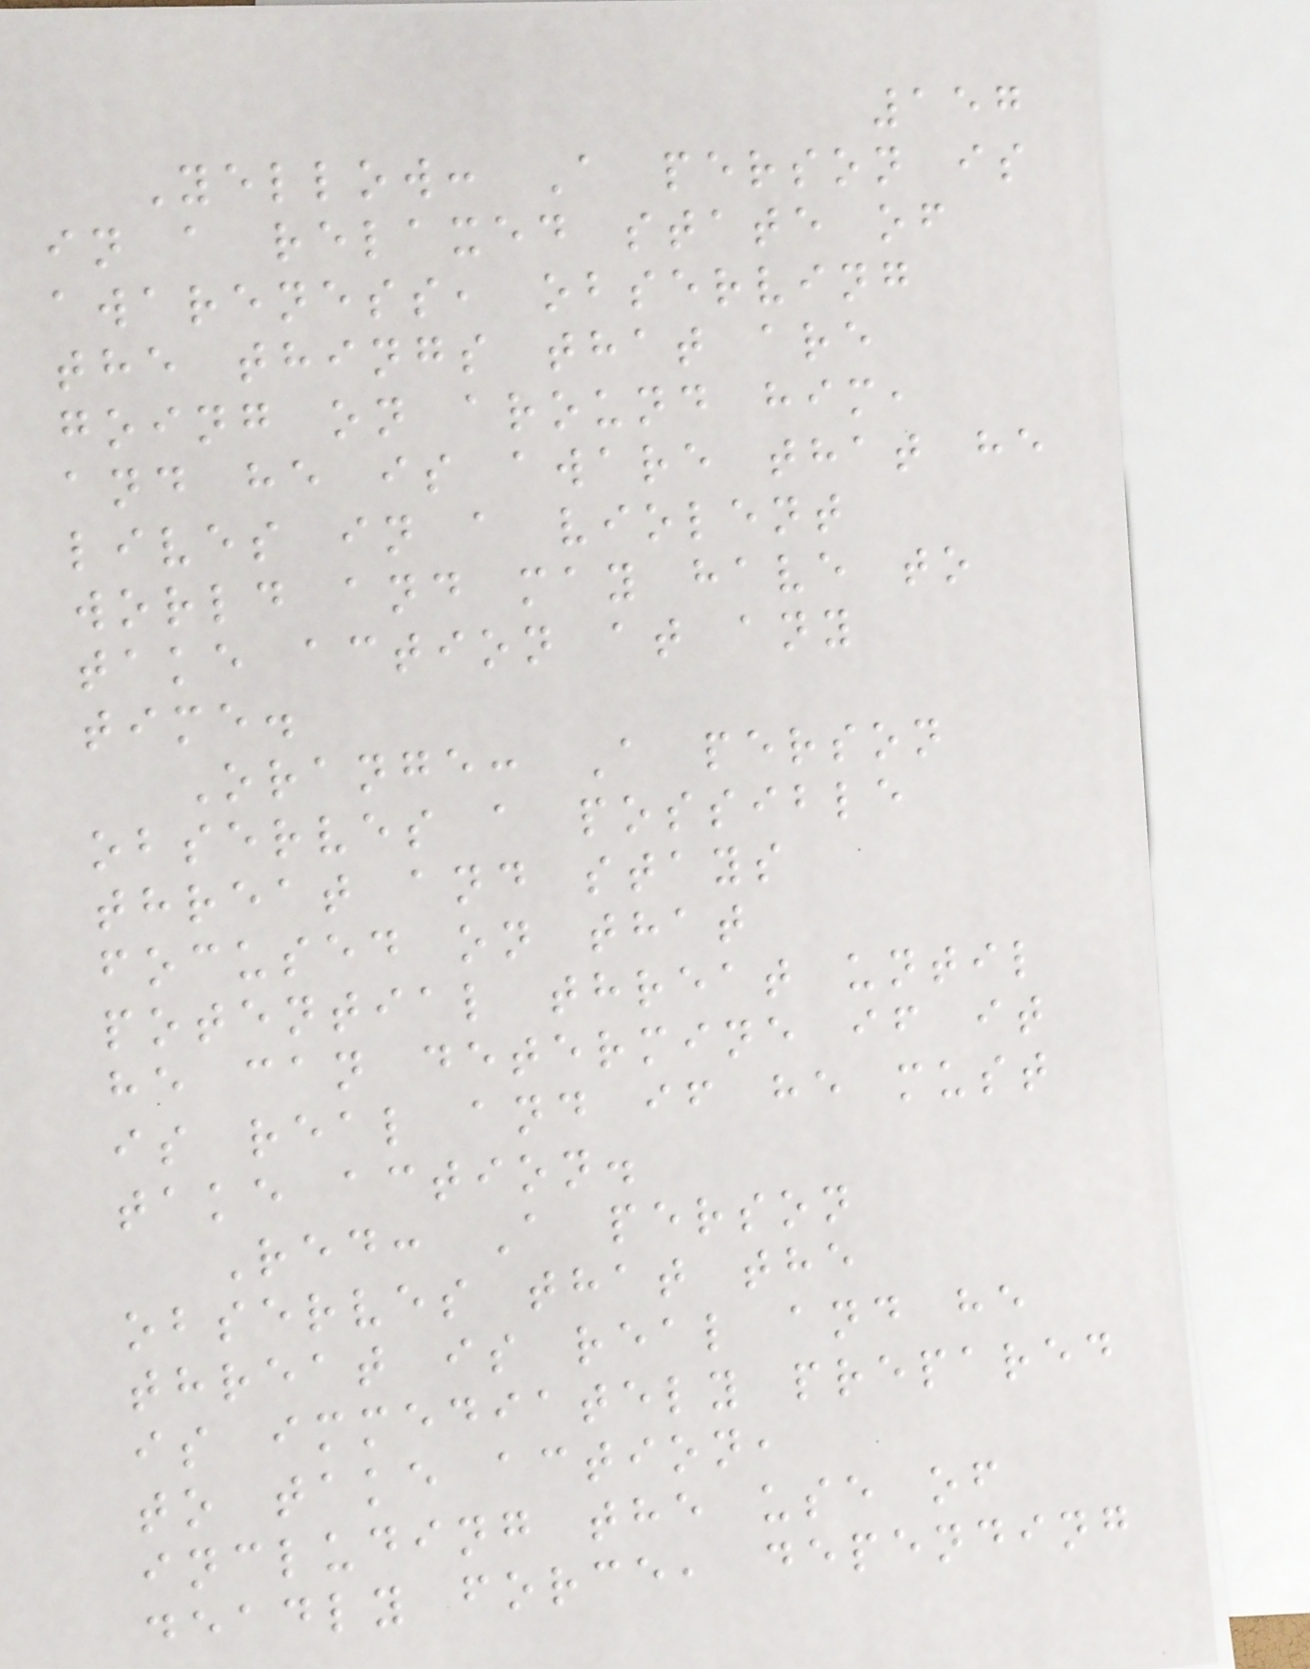157
Yellow: A person is
in a relaxed state of
awareness, observing
the things that are
going on around him,
and he is aware that he
lives in a violent
world and may have to
take action at any
time.
Orange: A person
observes a possible
threat and stays
focused on that
potential threat until
he can determine if it
is real and if he must
take action.
Red: A person
observes that the
threat is real and he
is immediately prepared
to take action,
including the use of
deadly force, depending
